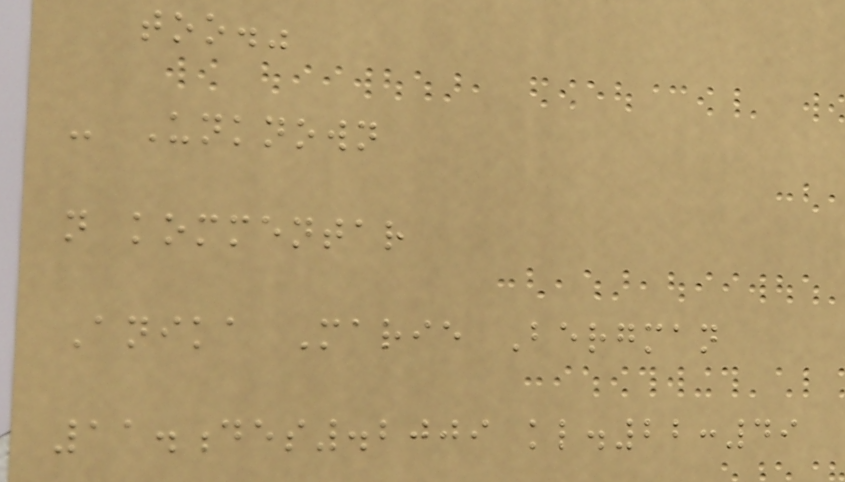too."
- Unknown
n kommentar
Anika Marie Bergman
11.des.2009 kl.22:49
